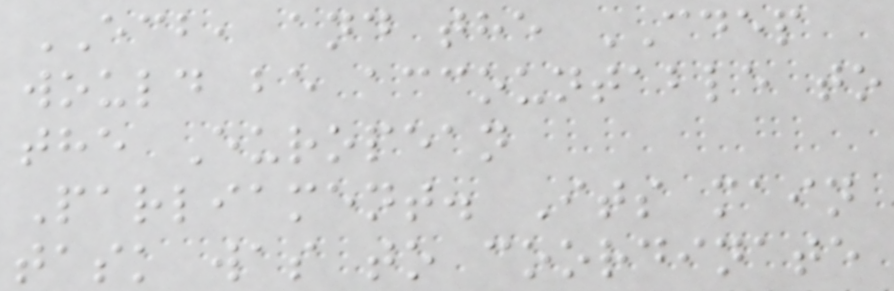ECB, and the CDEP
would be accountable to
the European
Parliament. Its main
task was to coordinate
